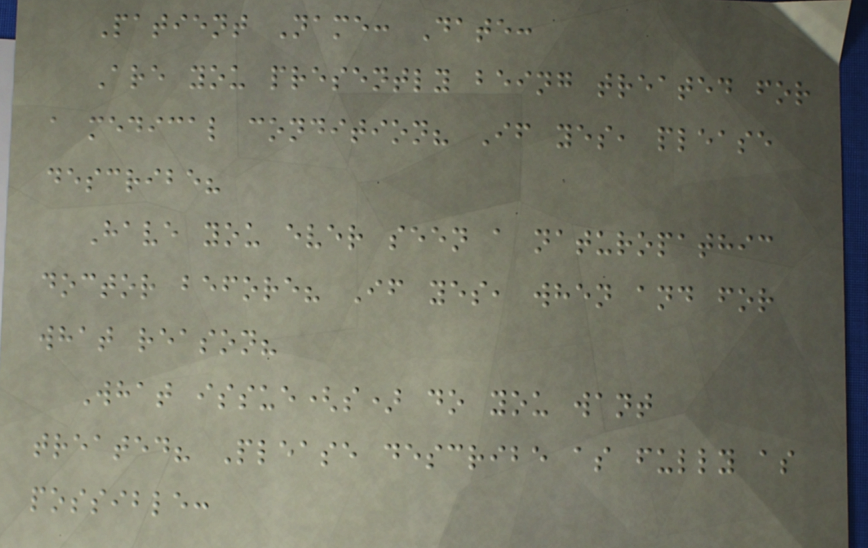Patient Name: Date:
Are you presently being treated for
a medical condition? If yes, please
describe?
Have you ever seen a naturopathic
doctor before? If yes, when and for
what reason?
What issue(s) do you want
treated? Please describe as fully as
possible:
